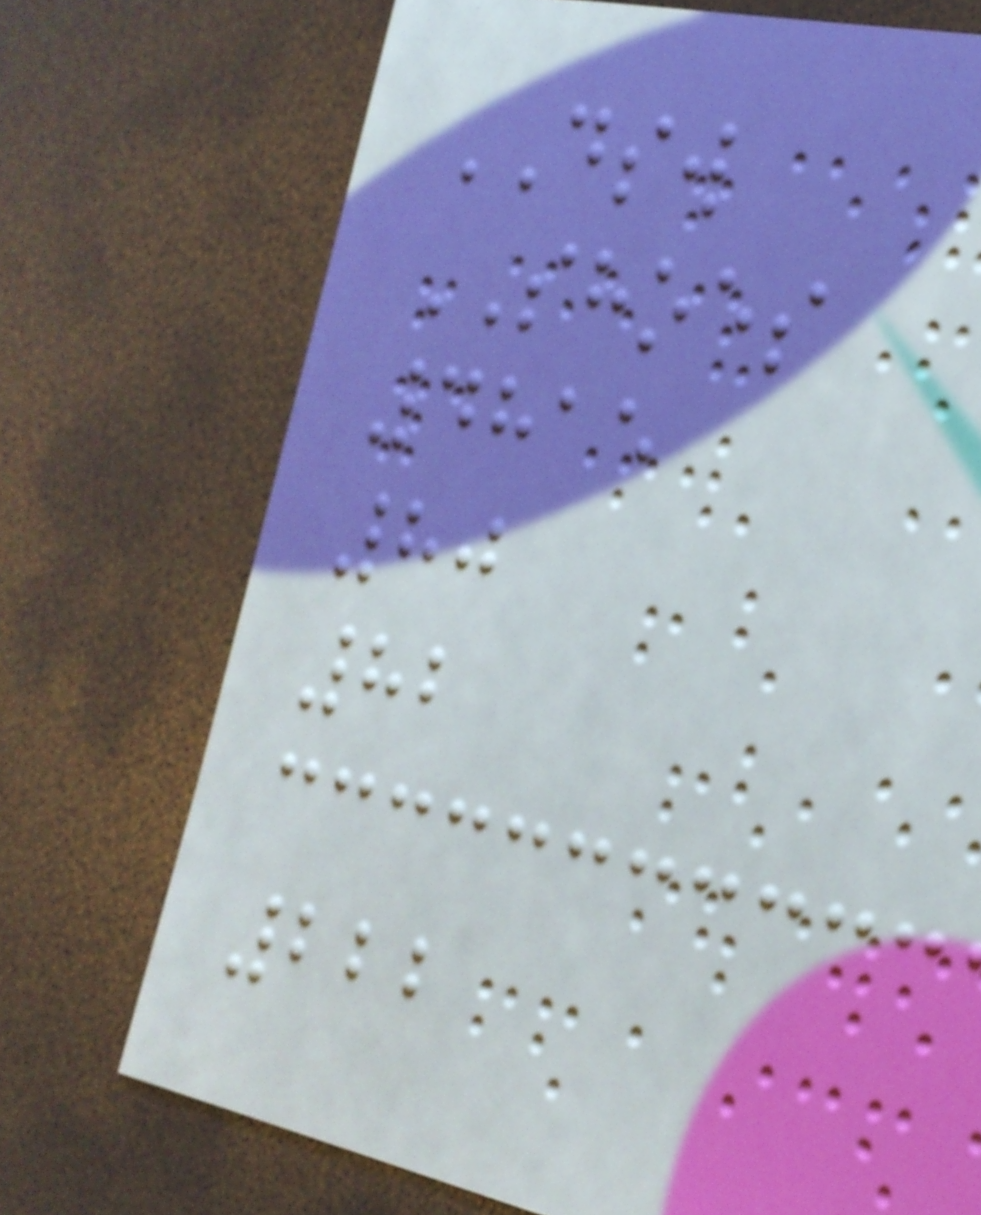DSW
SHOES
4815
80
82
222
